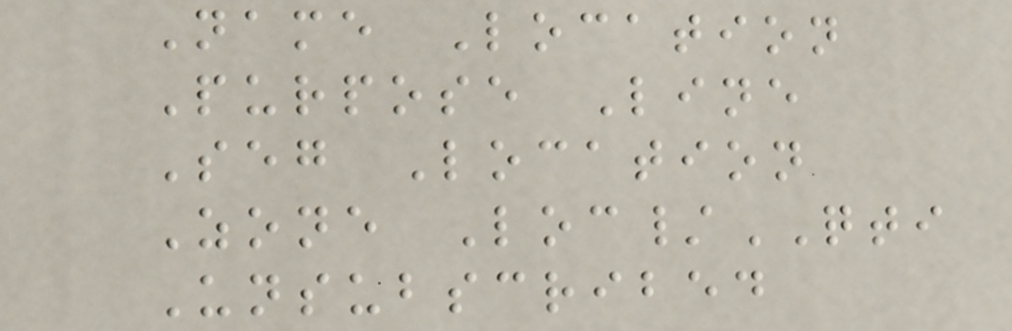Name Location
Purpose Line
Seg Location
Zone Loc/QTI
Unsubscribed
